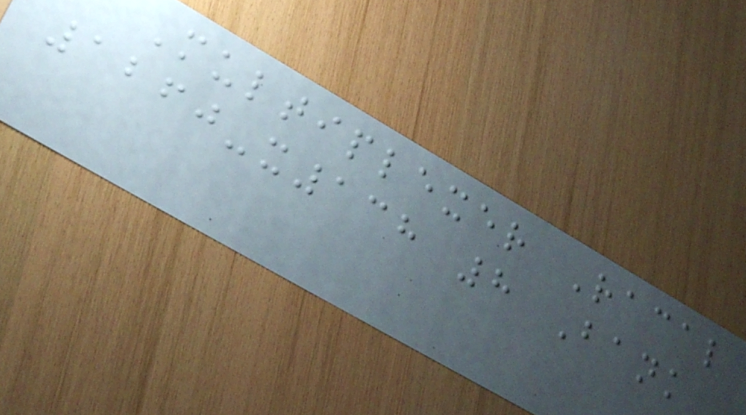Multiplexer Racal
1260-x138 8 Bank
